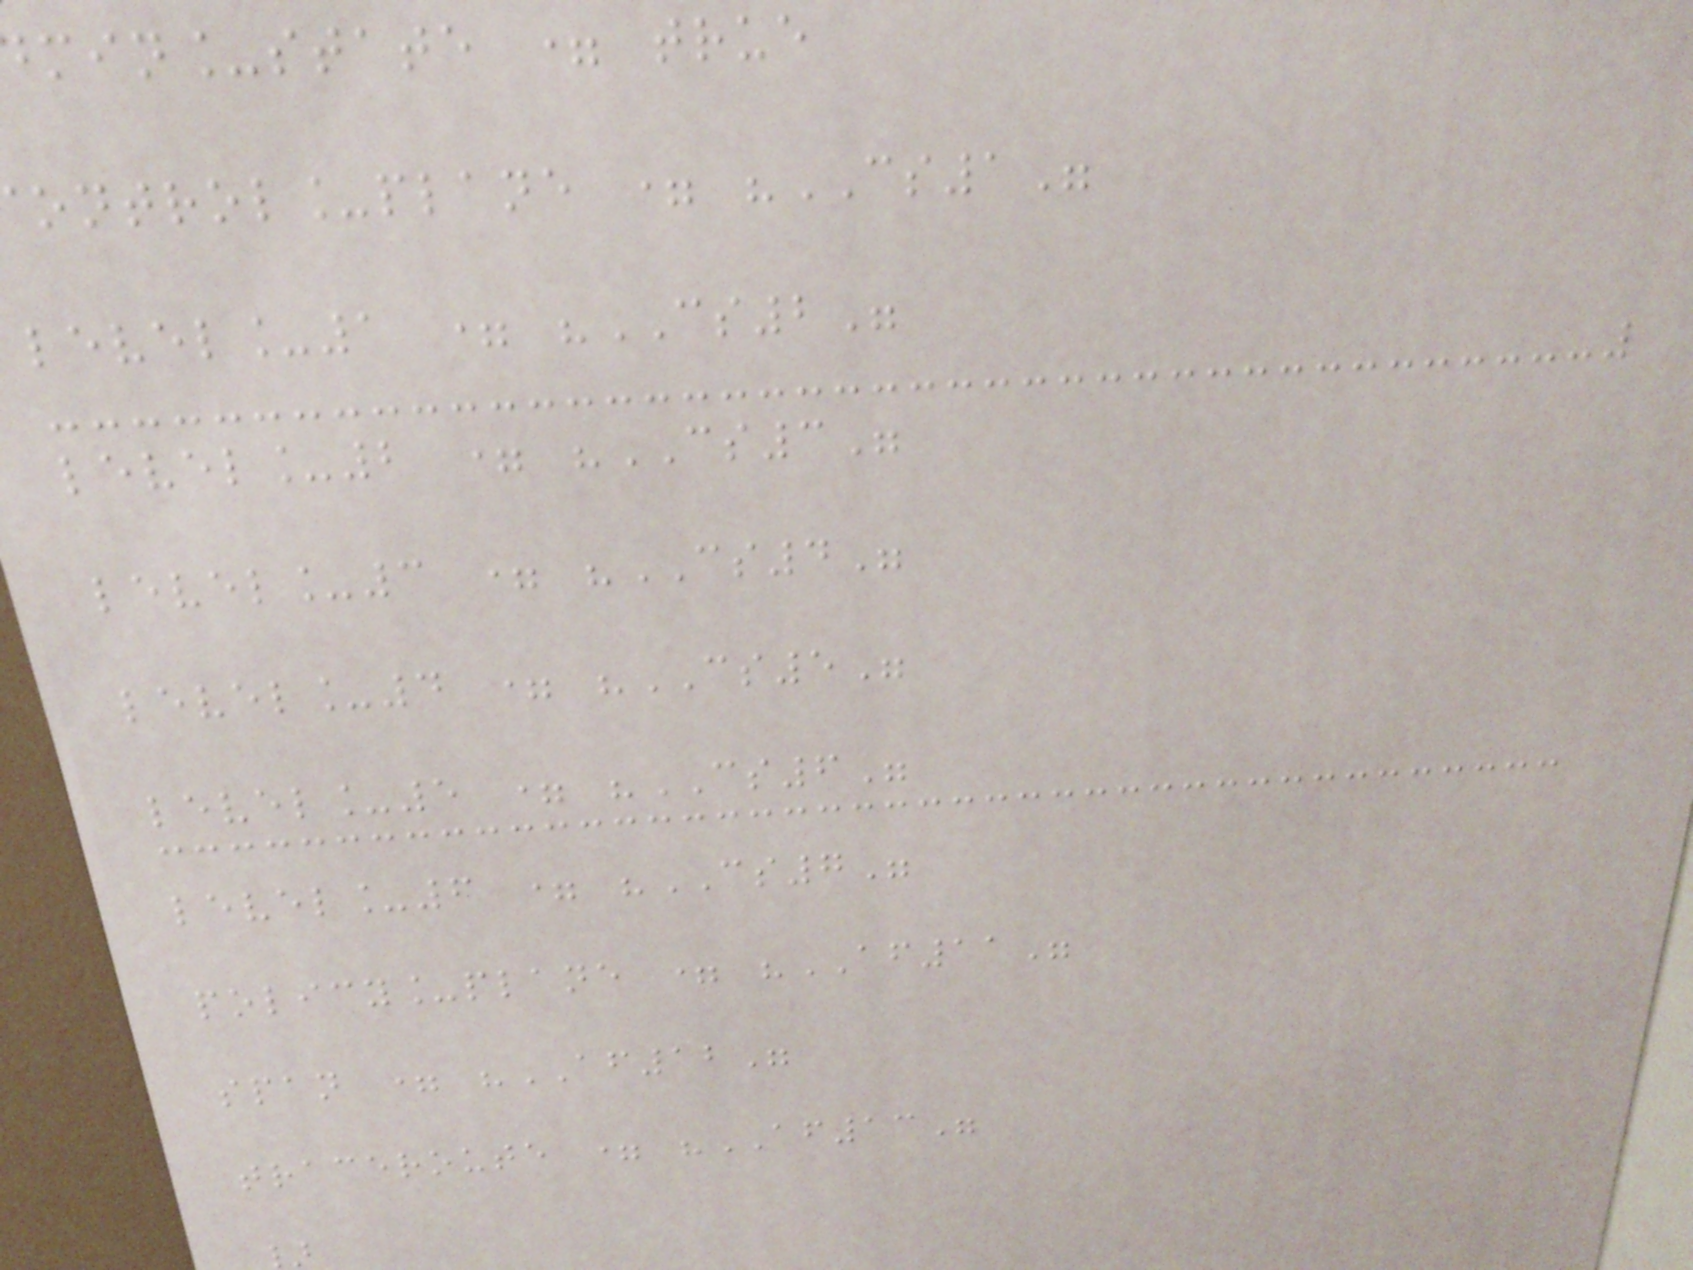min_state = true
ontrol_plane = "CS1"
level_1 = "CS2"
level_2 = "CS3"
level_3 = "CS4"
level_4 = "CS5"
level_5 = "CS6"
level_6 = "CS7"
policy_plane = "AF11"
span = "AF12"
traceroute = "AF13"
